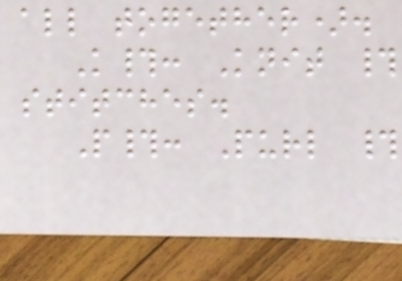all together).
K#: Knit #
stitches.
P#: Purl #
